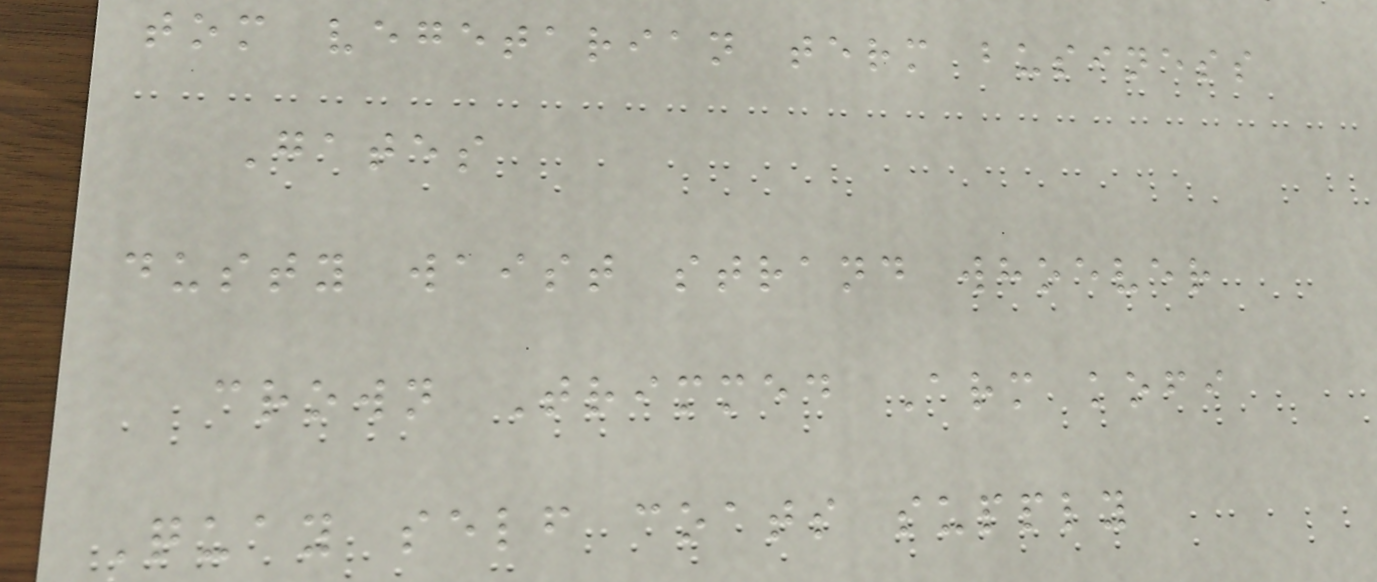tom vegetarian term business
Gates
dusty waist strand whoever
crown Trimmed Arm kofi
Quay self coats supply
